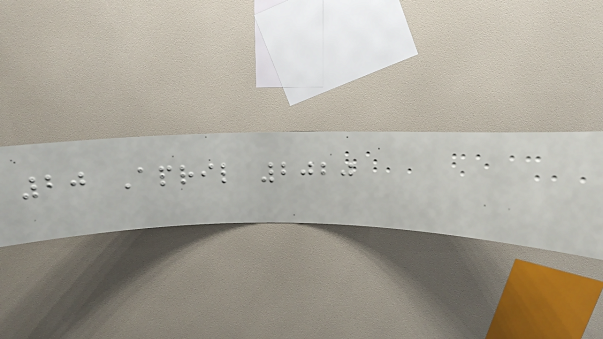20 April 2020
